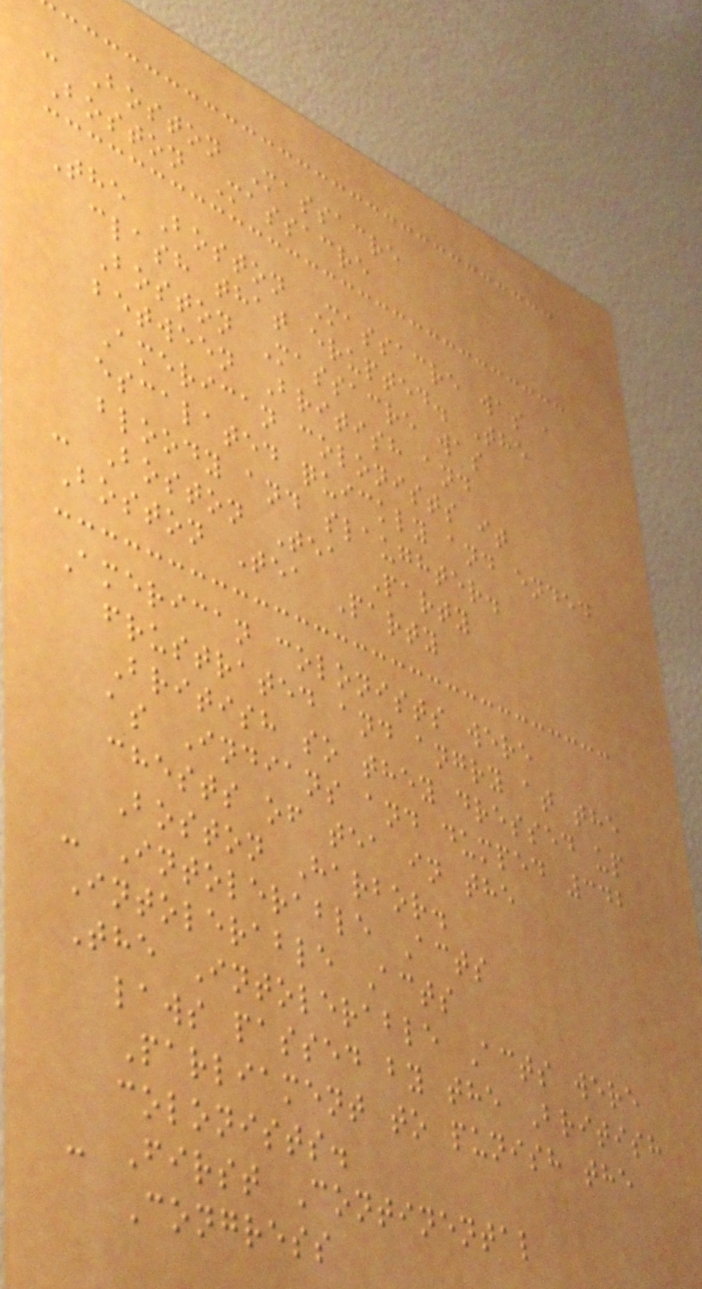- Boston Massacre
Boston Massacre
The Boston Massacre was a
clash that erupted. The
Boston Massacre was
between British and
American colonists it
escalated quickly and ended
bloody and slaughter.
- Boston Tea Party
Boston Tea Party
American colonists were
frustrated and angry at the
British so they dressed up
as Indians and dumped 342
chests of tea in the
Boston Harbor.
- Intolerable Acts
Intolerable Acts
The Intolerable Acts were
laws passed by the British
Parliament to punish the
colonists.
- First Continental
Congress
